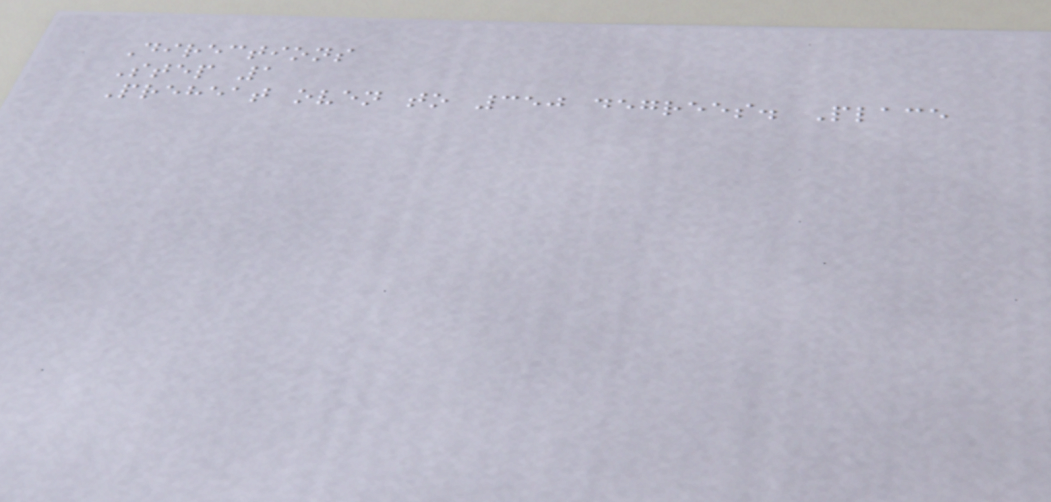Directions
Step 1
Preheat oven to 350 degrees. Place
